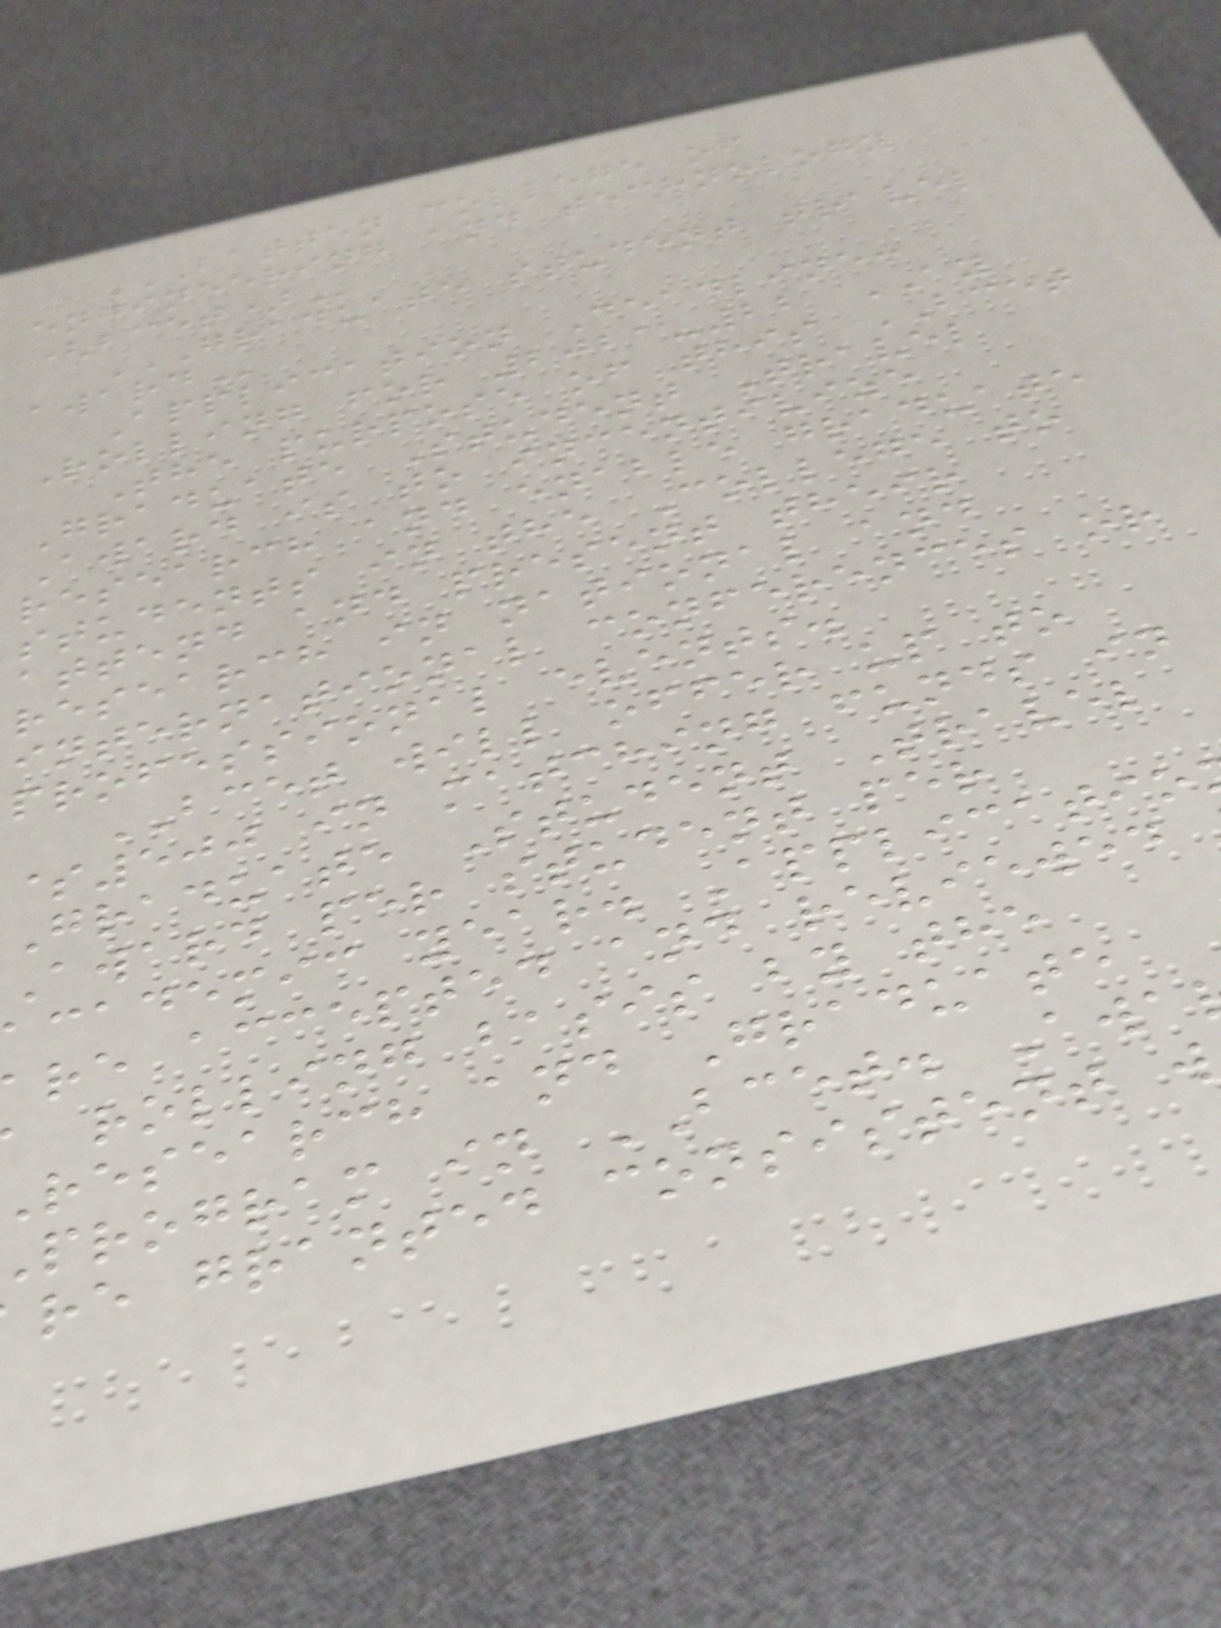BATTEN COLLEGE OF
engineering and technology
GRADUATE STUDENT TRAVEL
Application Deadline:
Rolling for 2021-22 AY
The purpose of this BCET
Graduate Student Travel
Award is to incentivize
research and enable graduate
students in the College to
attend and present their
research in national and
international conferences or
professional events.
BCET will offer up to
$500 in matching funds in
Graduate Student Travel
Award per student per
academic year. Applicatio
re accepted and reviewed
rolling basis by the
research and Graduate
program in BCET. Awa
re granted consistent w
